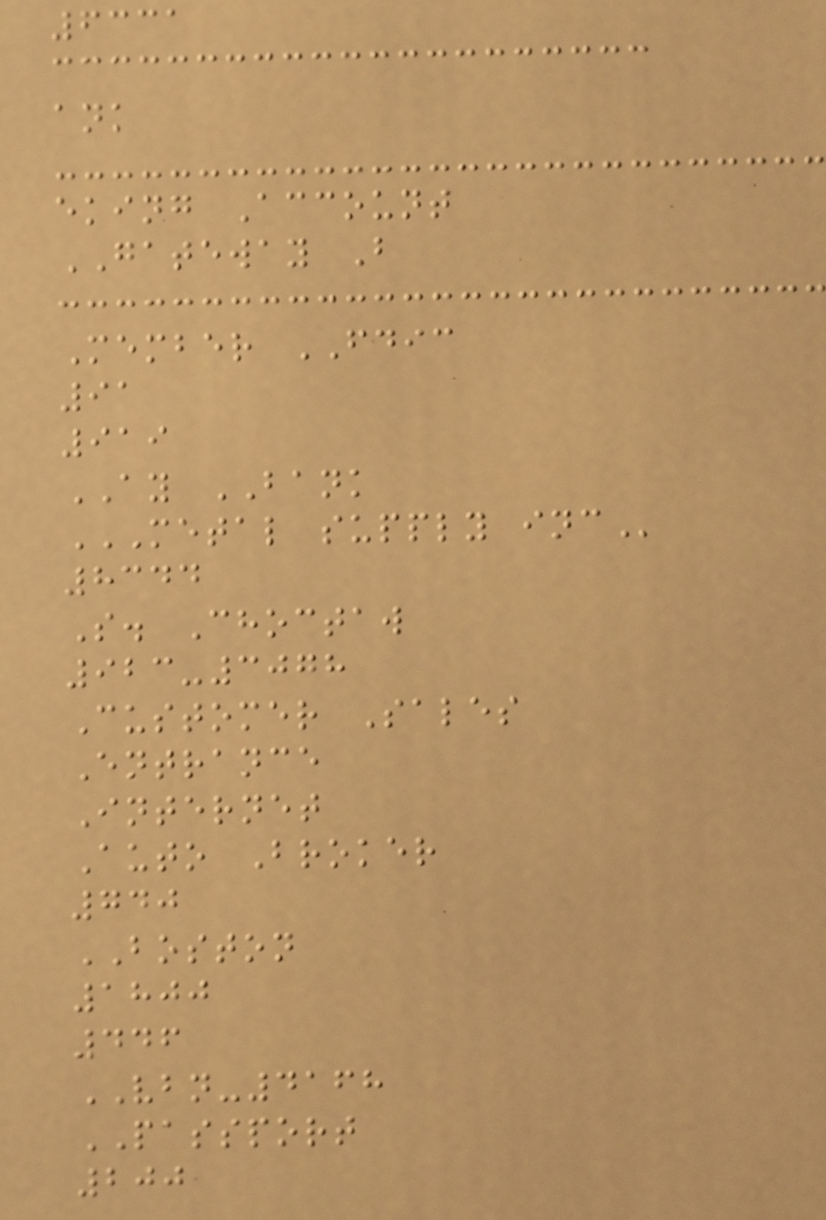6331
ank
eking Account
GATEWAY B
Member FDIC
91
919
AY BANK
METAL SUPPLY INC
8344
S. Choctaw
923-3078
Customer Sales
Entrance
Internet
Auto Broker
740
BOSTON
1800
446
VBN-4168
PASSPORT
200
